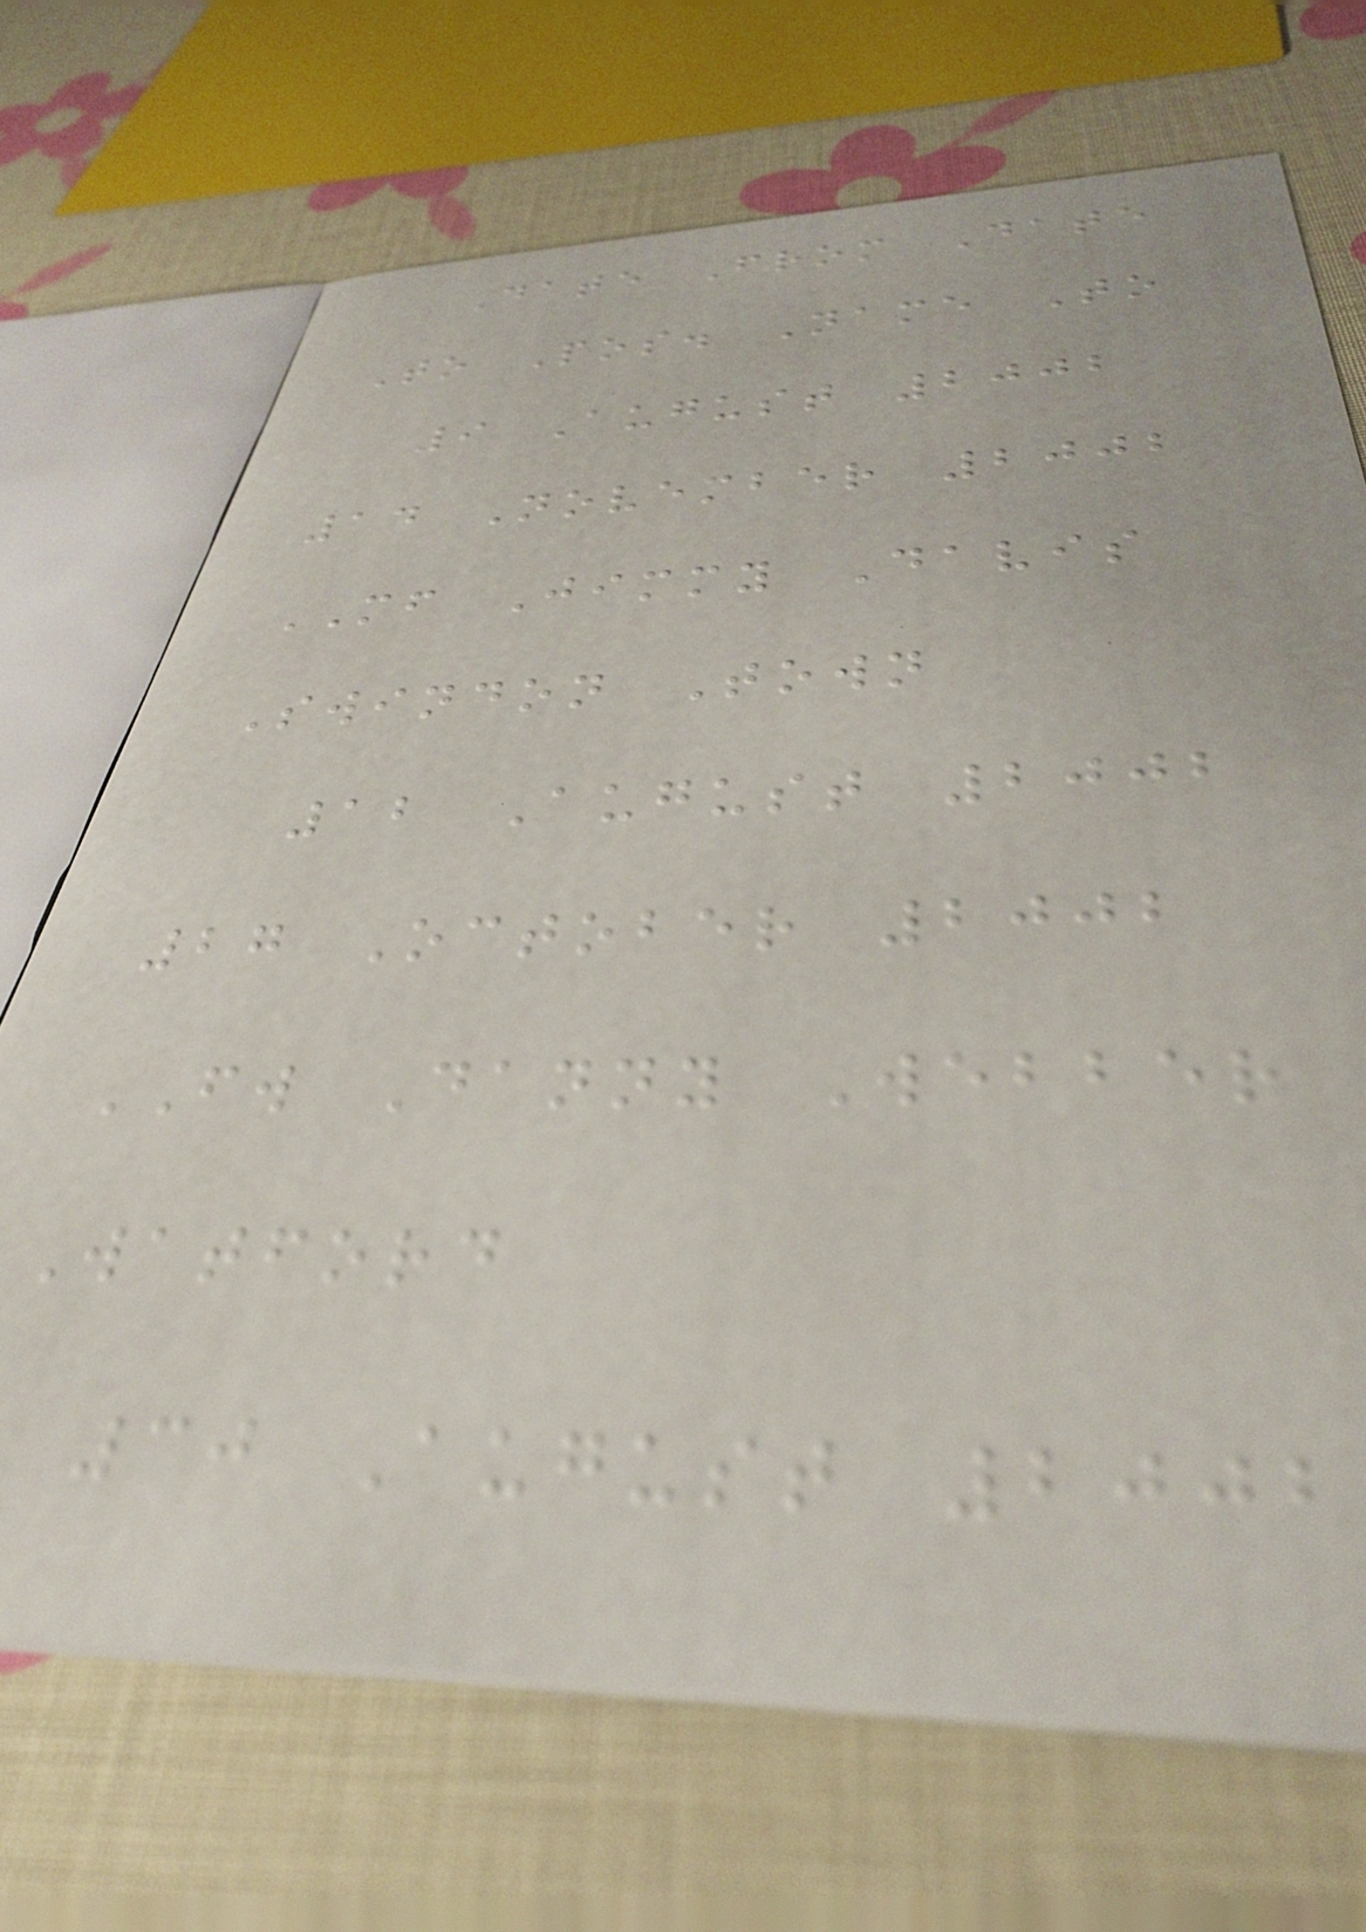Date From Date
To Pos. Name To
9 August 2002
14 November 2002
MF Jimmy Davis
Swindon Town
12 August 2002
27 October 2002
FW Danny Webber
Watford
30 August 2002
